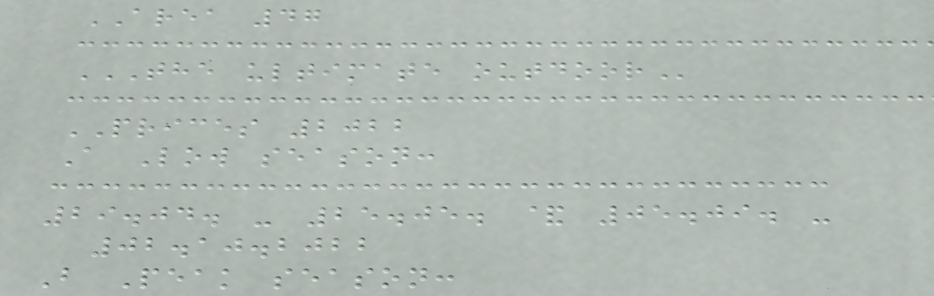AREA 47
THE ULTIMATE OUTDOOR
PRICES 2022
A Low season:
29.04. - 25.05. & 05.09. -
02.10.2022
B Peak season:
